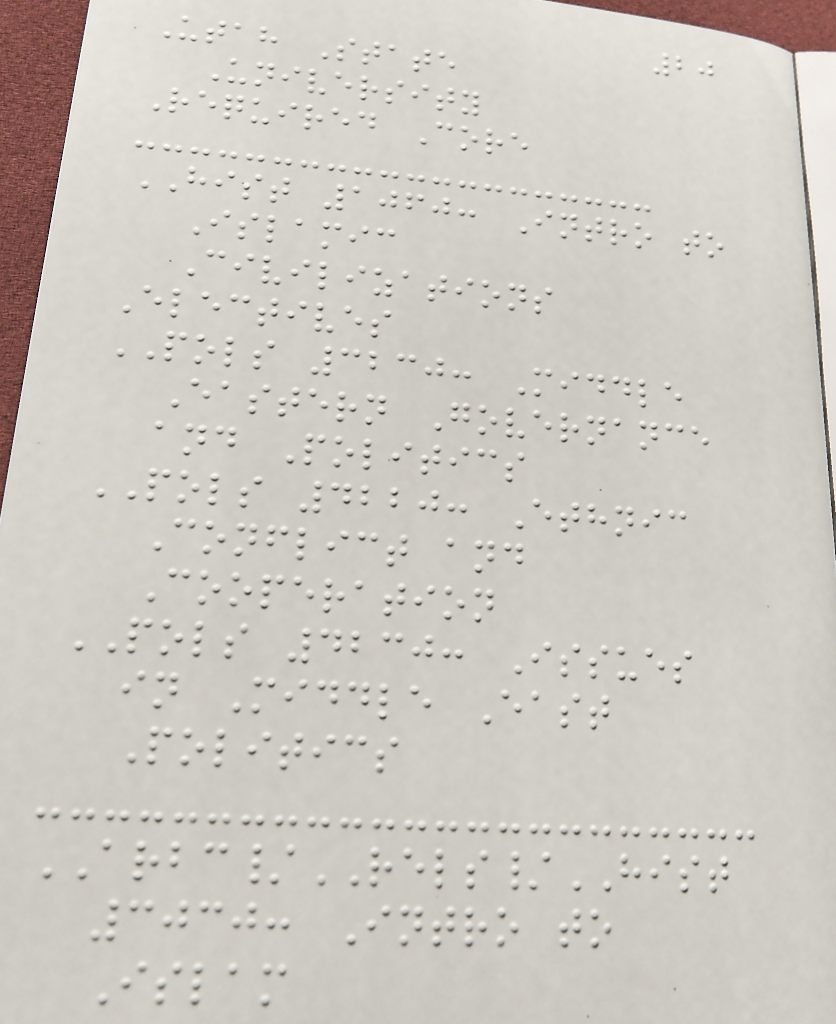20
Utah State
University
Required Core
HIST 1060: Intro to
Islamic
Civilizations
Electives
POLS 3230: Middle
Eastern Governance
and Politics
POLS 4220: Ethnic
Conflict and
Cooperation
POLS 4230: Issues
in Middle East
Politics
ARBC/RELS/HIST
3030: Intro to
Islam
